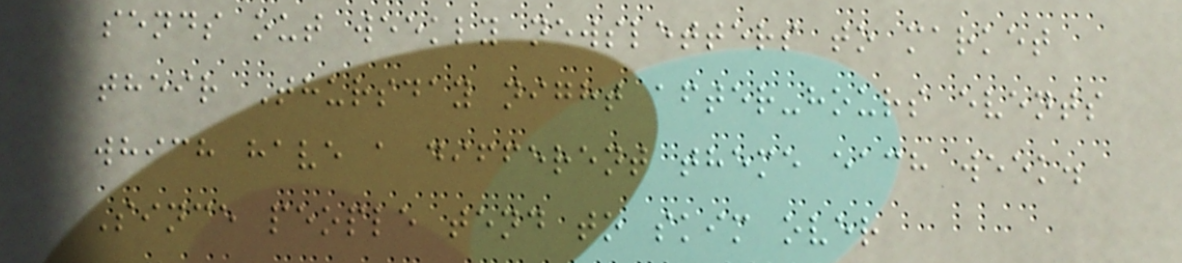sends out weekly newsletters to market
their Thursday night after-hours events
which have a different theme each week.
Since people tend to skim over
